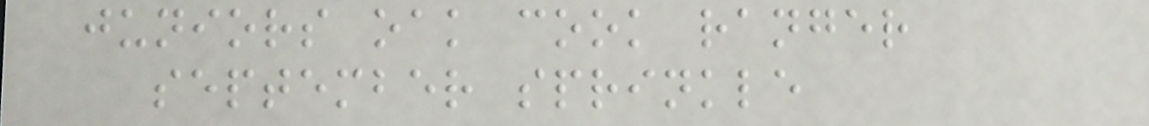juniors oak cook ranger
september sprinkle
